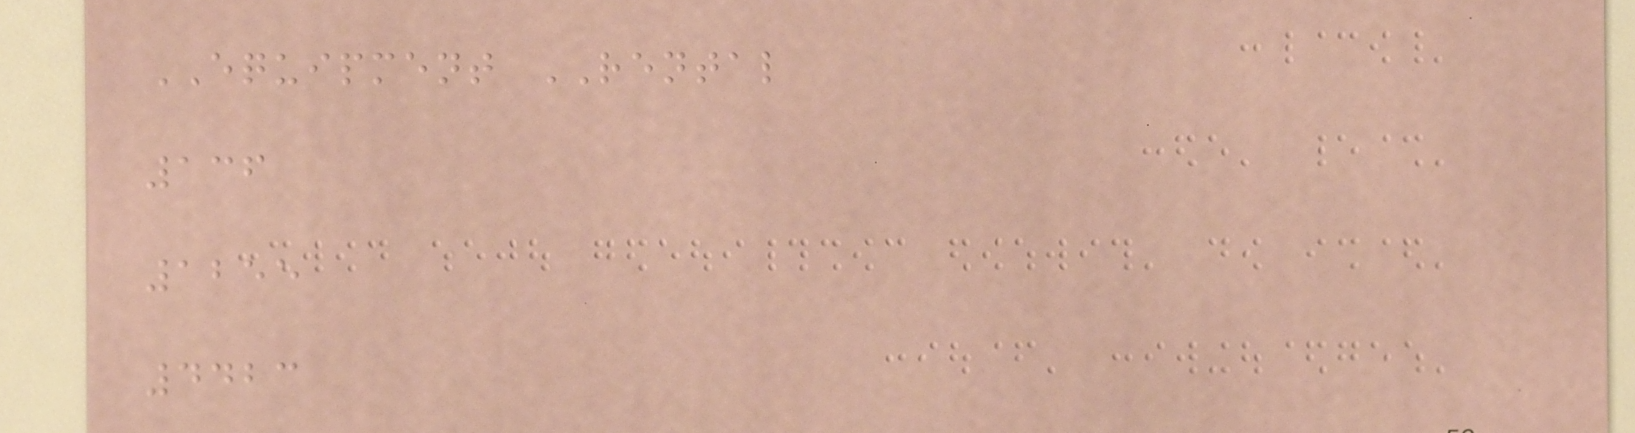EQUIPMENT RENTAL
136
1255
4423
